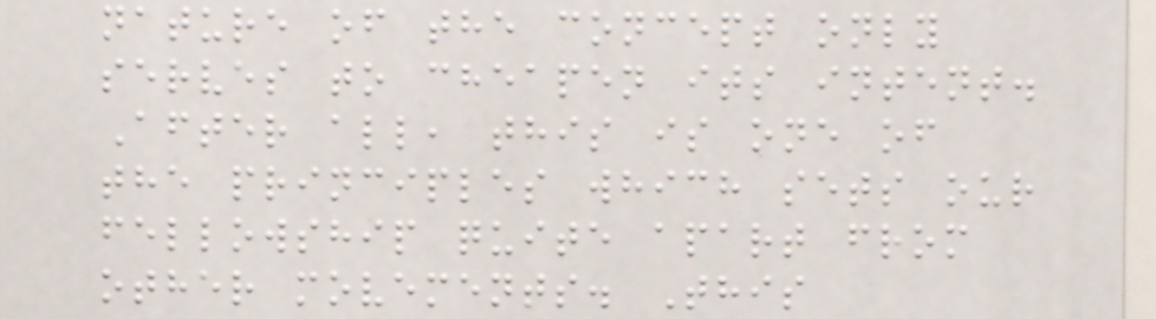nature of the concept only
serves to cheapen its intent.
After all, this is one of
the principles which sets our
fellowship quite apart from
other movements. This
